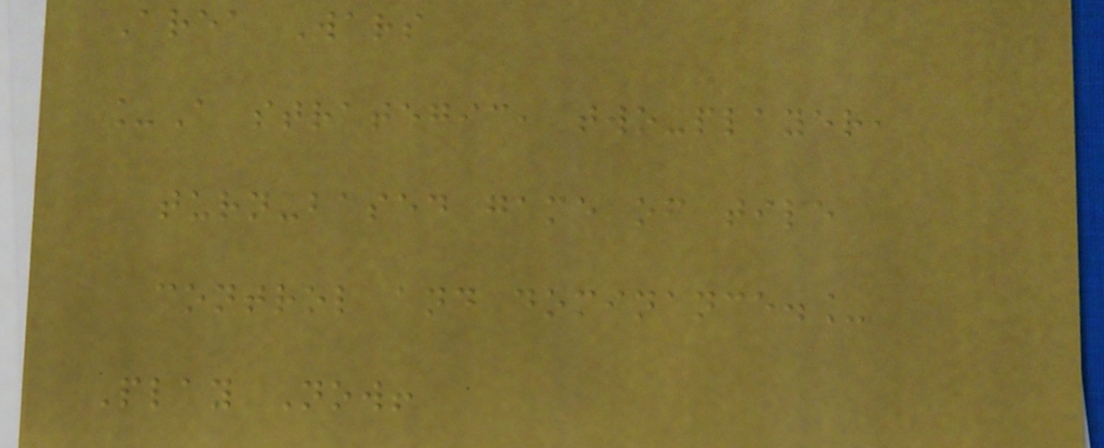Area Wars
_A strategic, two-player,
turn-based game of tile
control and dominance._
Play Now!
